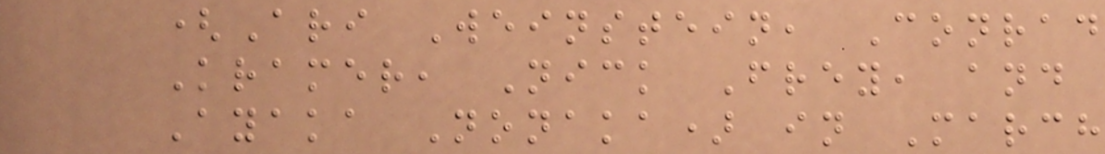(Ari Weinstein, Conrad
Kramer, Nick Frey, and
Ayaka Nonaka) in March
